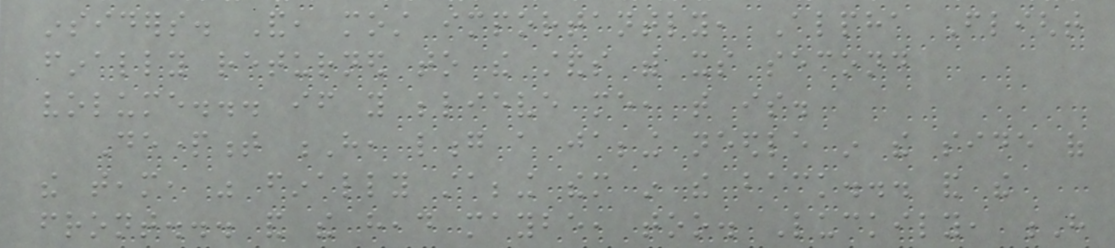insiders. And, most importantly, Alpha Flight
finally returned to the stands with its second
volume... if you believe me, that is.
Department H, long a jabbing needle in the side of
the team, was finally stabbing them in the back... and the
front... and the head maybe, too. Luckily, H
